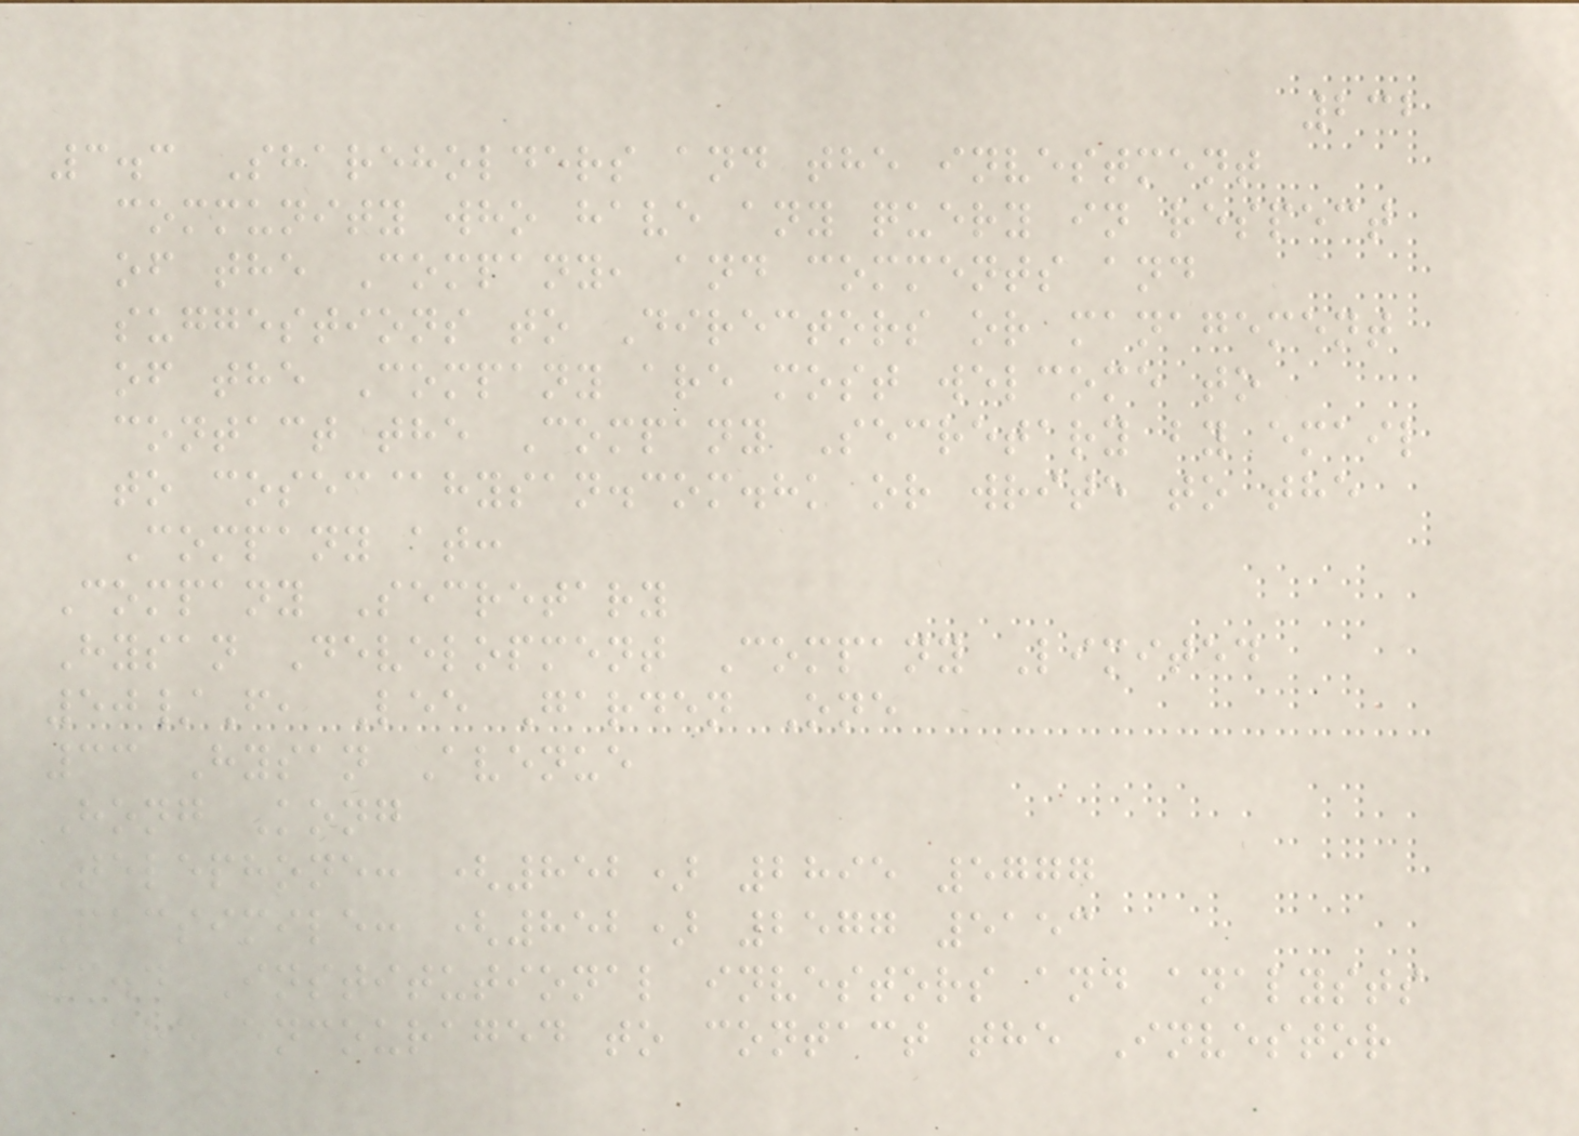232
3.3 Shareholders and the investment
community who have any query in respect
of the Company, and comments and
suggestions to Directors or management
of the Company are most welcome to
contact the Company Secretary by email
to cosec@hysan.com.hk or write to the
Company at:
Company Secretary
Hysan Development Company Limited
50/F, Lee Garden One
33 Hysan Avenue
Hong Kong
Telephone: (852) 2895 5777
Facsimile: (852) 2577 5153
3.4 Institutional investors and analysts
are encouraged to contact the Investor
